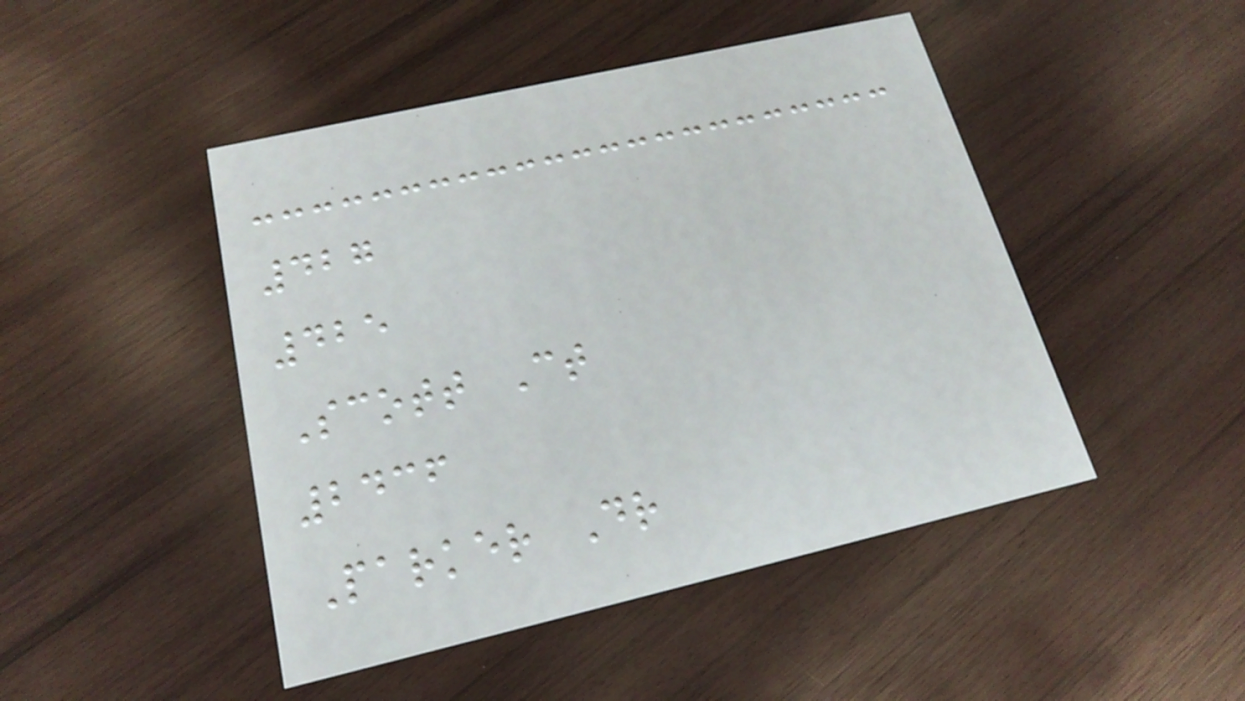427
425
Scott Ct
2436
Parker Dr
